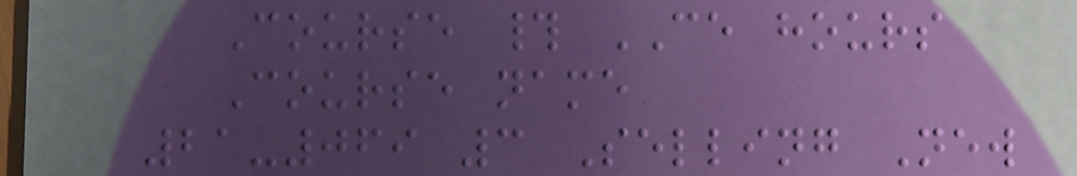Course # CE hours
Course name
21-069 3 Selling New
